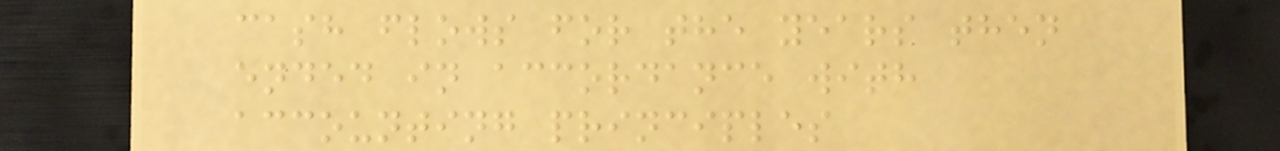cash flows for the years then
ended in accordance with
accounting principles
